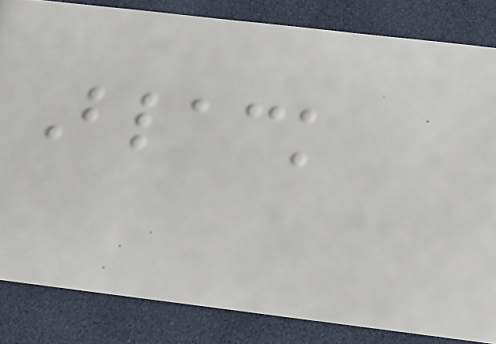Black
